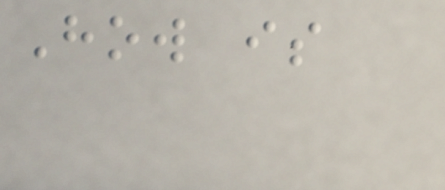How is
